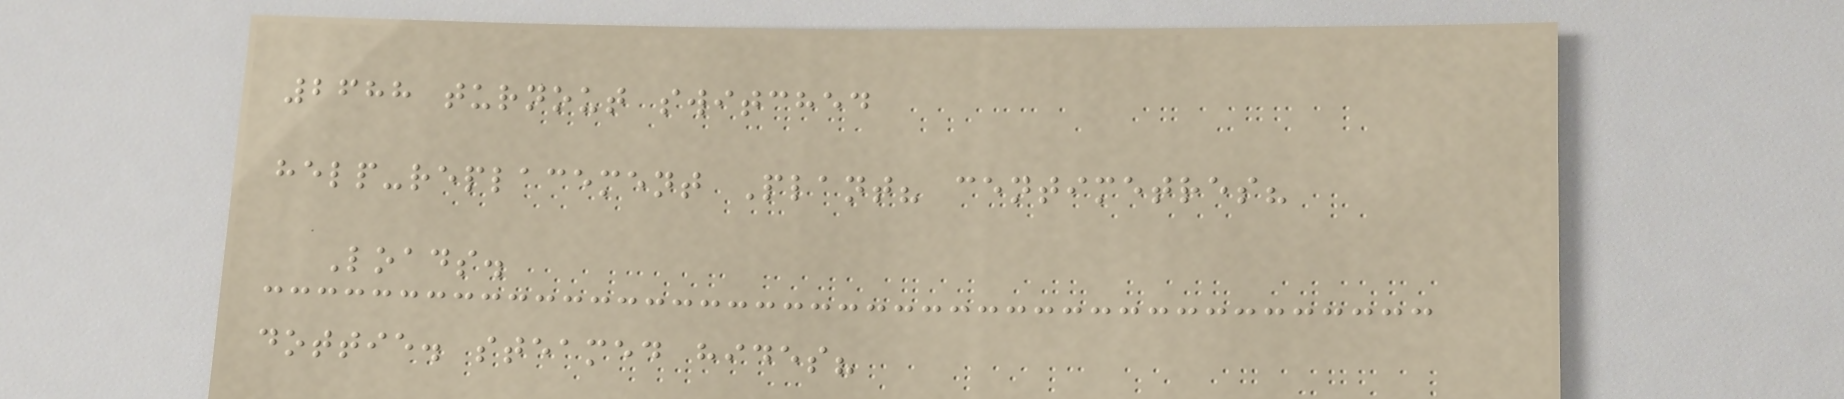2688 turnout switched
help-replacement Plant? centimetres?
Loads.
dottie. steamed hides?
